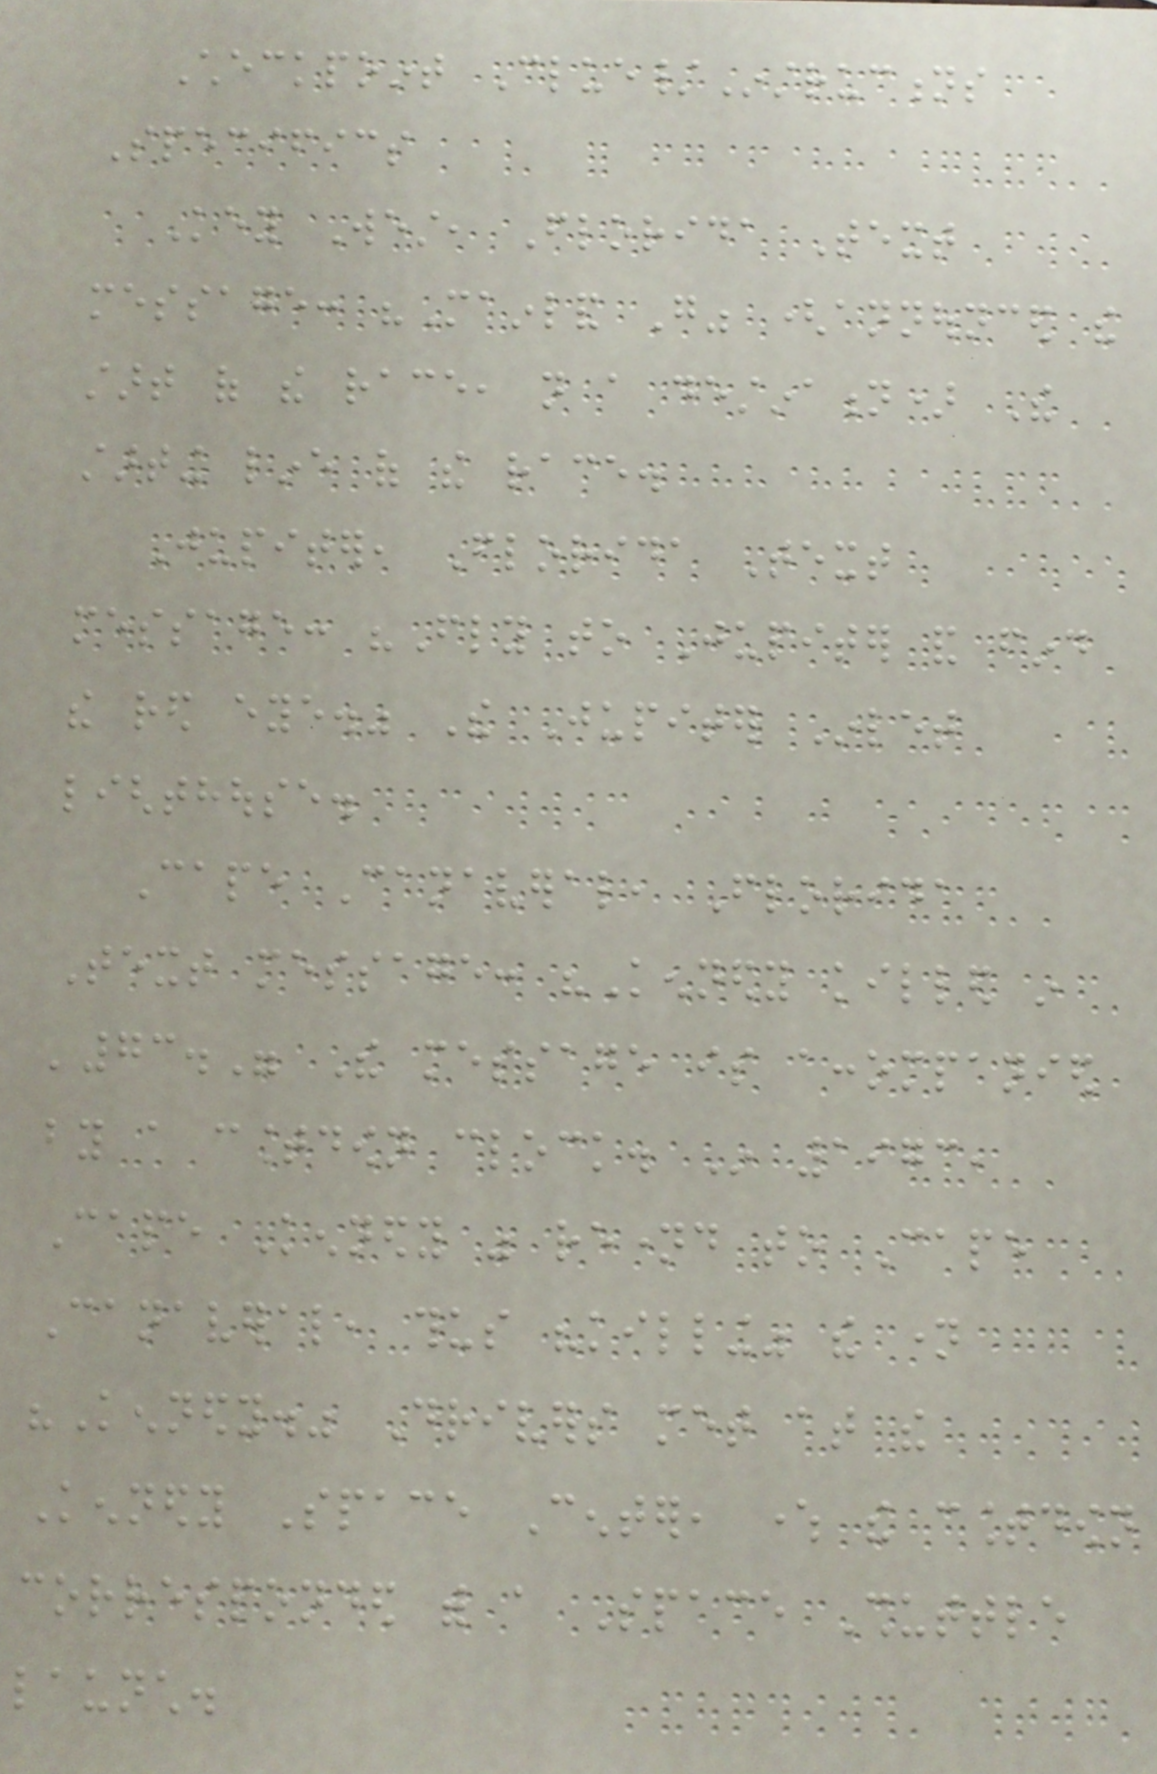Checkpoint Clue/Instructions
Specifics
Key West, Florida Text
message: "Mainland Go" (announced the
start of the race, not a destination) The
starting line of the race.
Jupiter, Florida Text
message: "Fly to Jupiter and find
the red eye." The Jupiter Inlet
lighthouse.
Cape Canaveral, Florida
Text message: "Kennedy killed in
'73." The message is accompanied
by a countdown clock. In 1973,
Cape Kennedy was renamed to Cape
Canaveral, thus "killing" the name
"Kennedy." Drivers met at the
Kennedy Space Center, where the countdown
corresponded with a Space Shuttle
launch.
